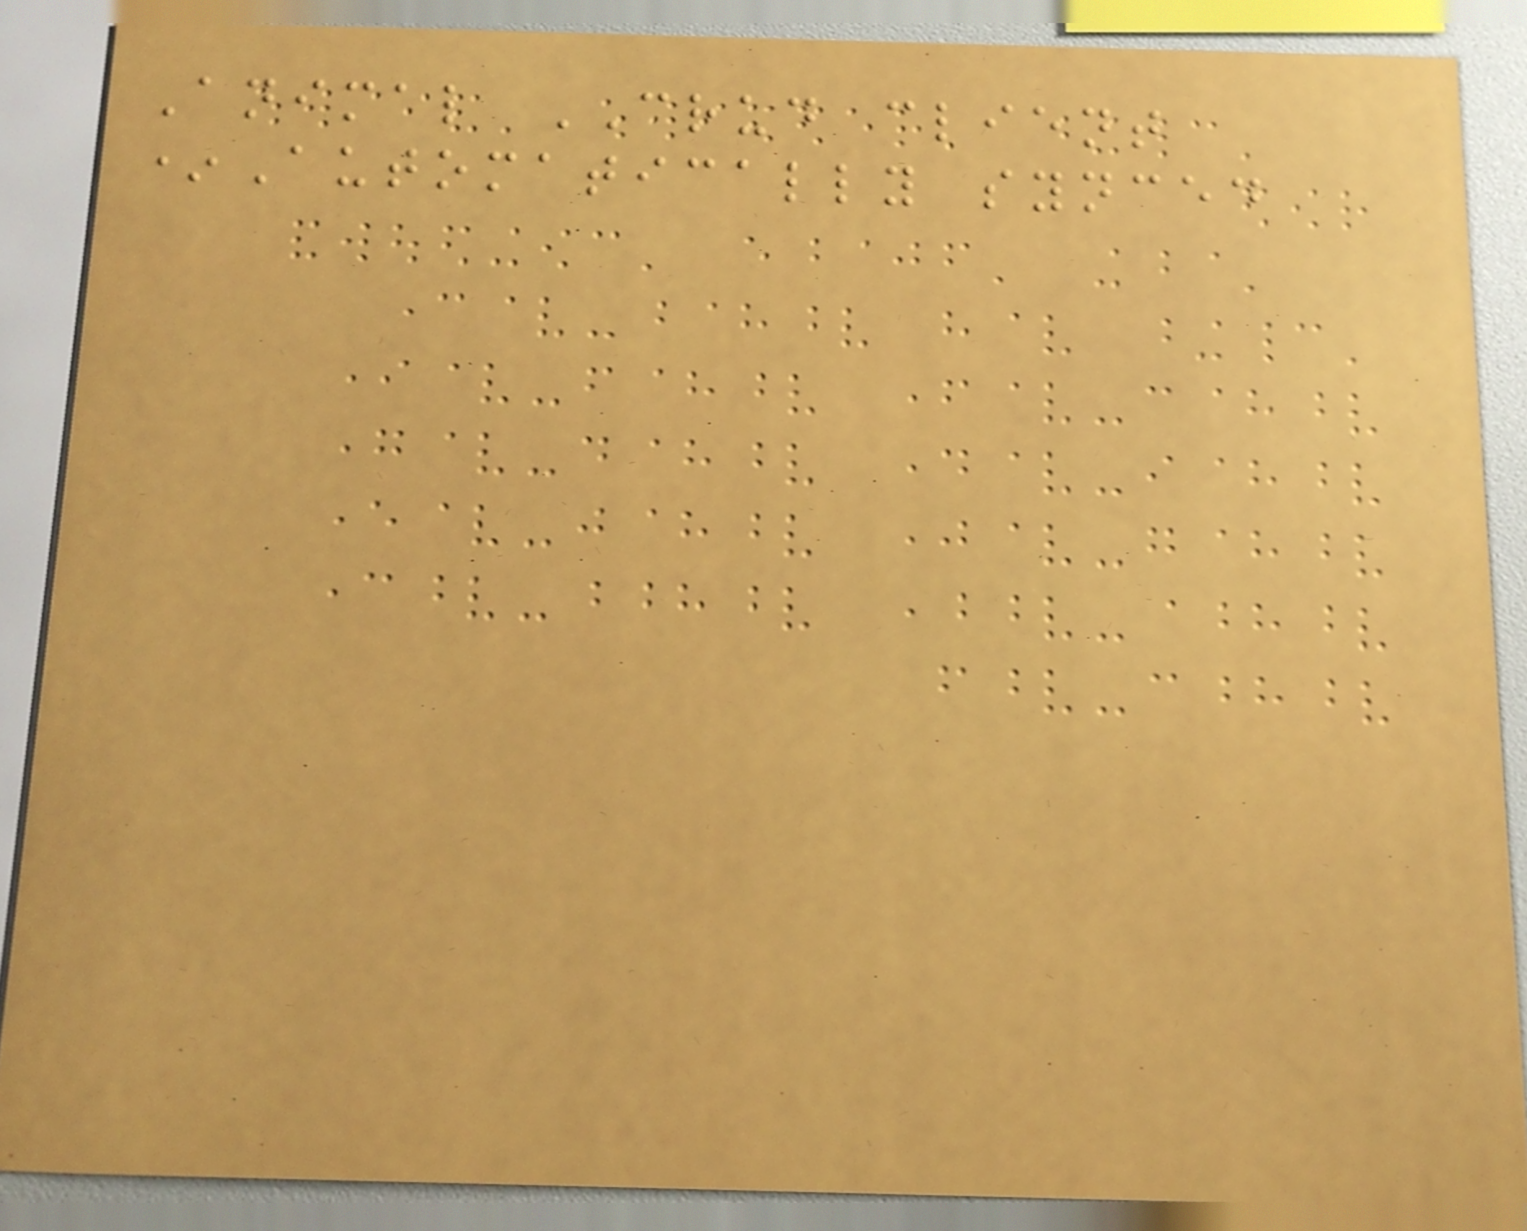Animal CRUD client
*Automatically synced
